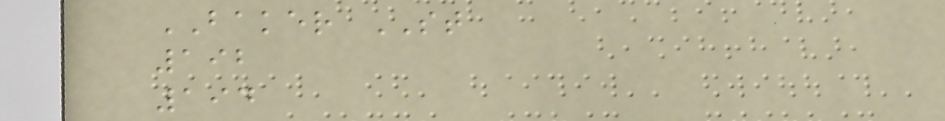BAKER ST
192
194
